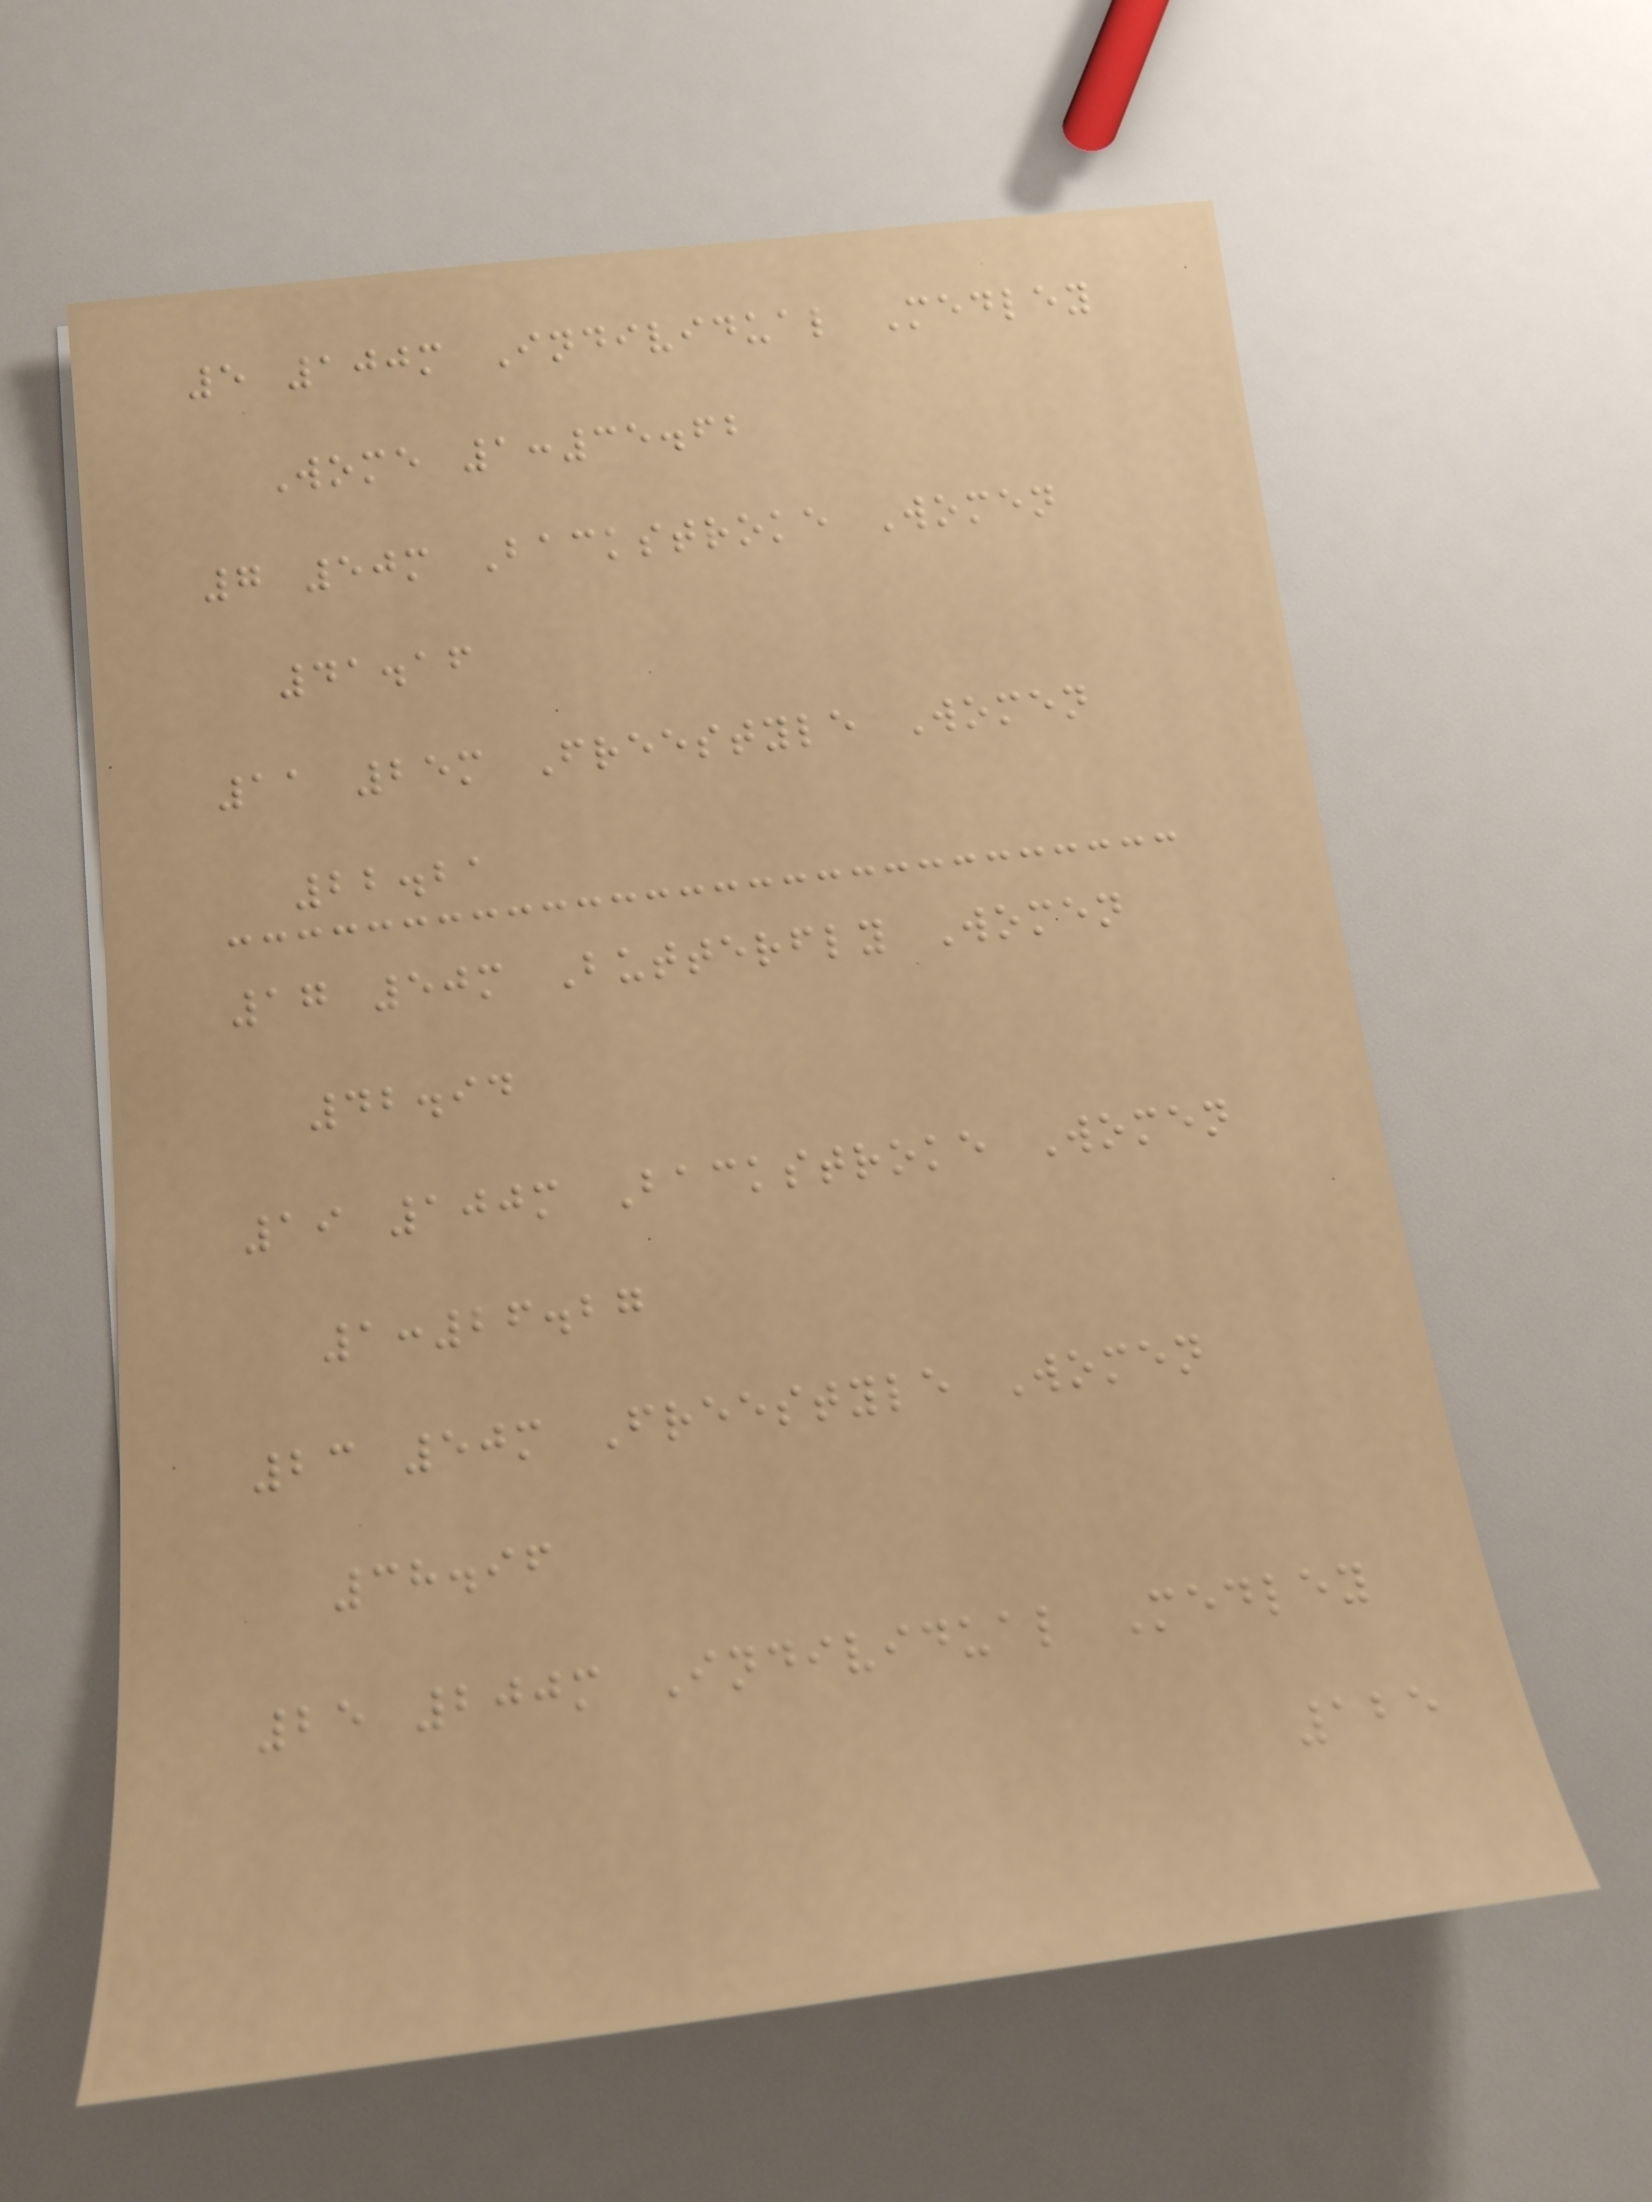5 100m Individual Medley
Wome 1:35.62
7 50m Backstroke Women
41.16
11 25m Freestyle Women
22.21
17 50m Butterfly Women
42.94
19 100m Backstroke Women
1:26.27
23 50m Freestyle Women
38.96
25 200m Individual Medley
125
